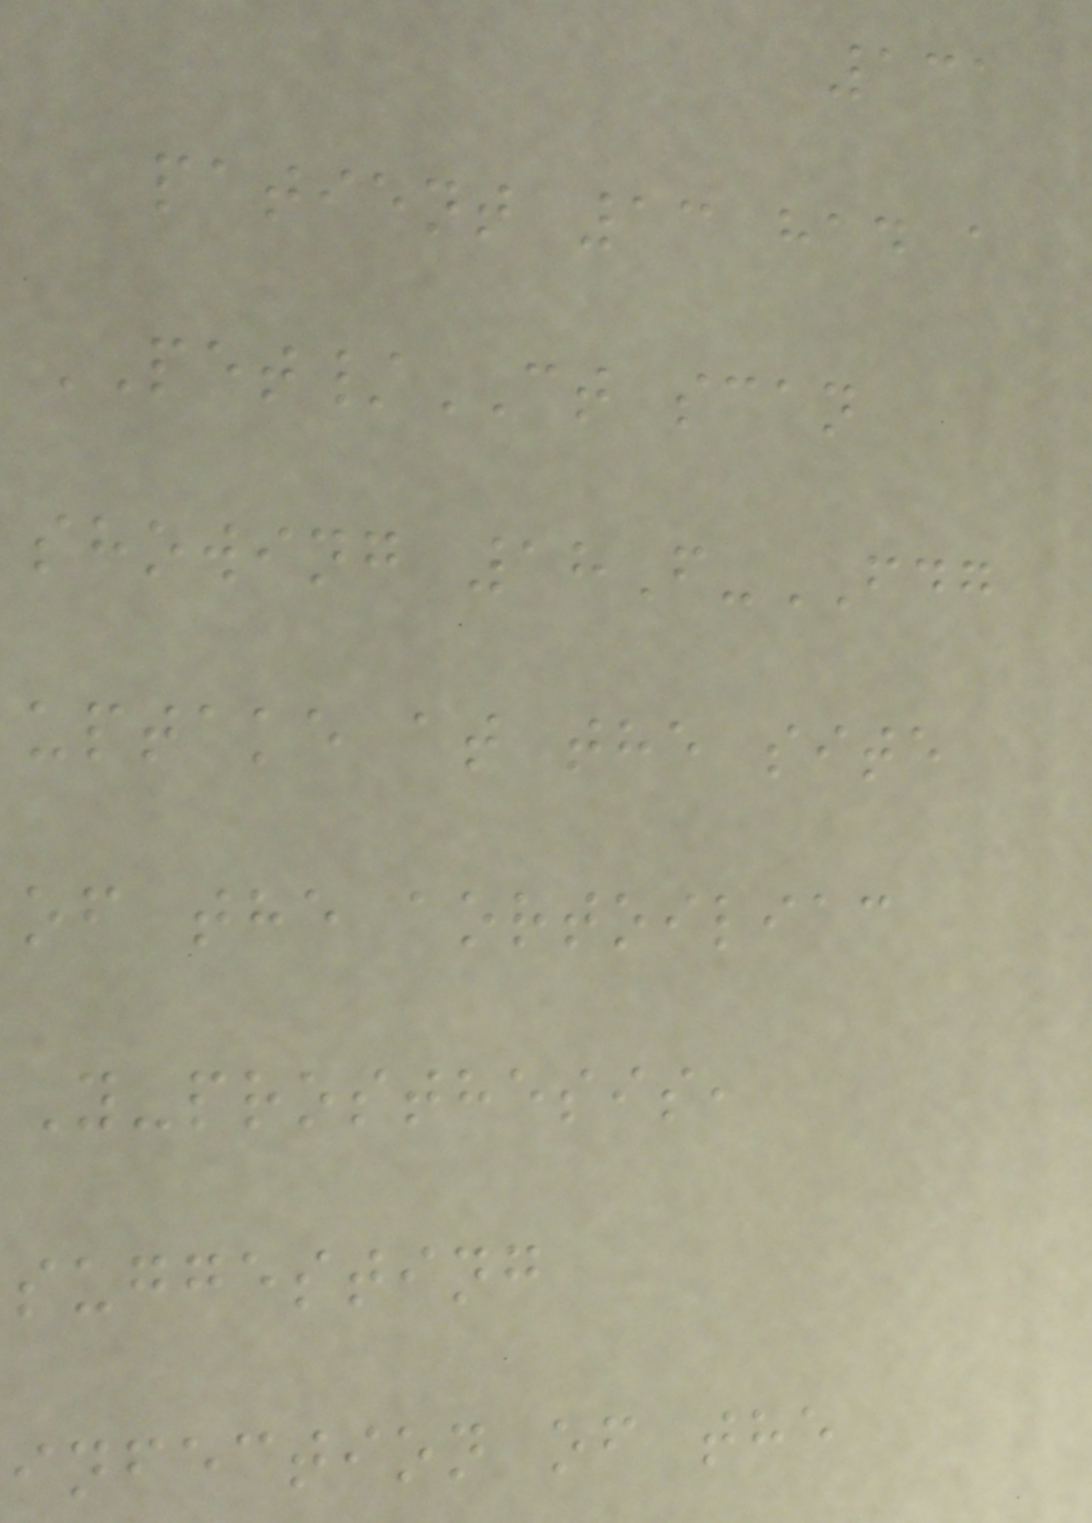131
patient 13 had a
PET/CT scan
showing 18F-FDG
uptake at the site
of the aortoiliac
Y-prosthesis,
suggesting
infection of the
